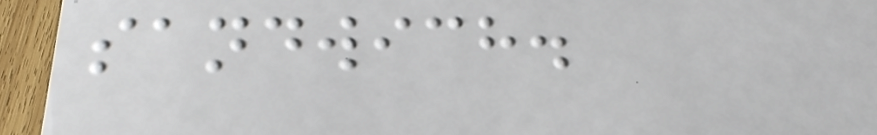sandwich.
